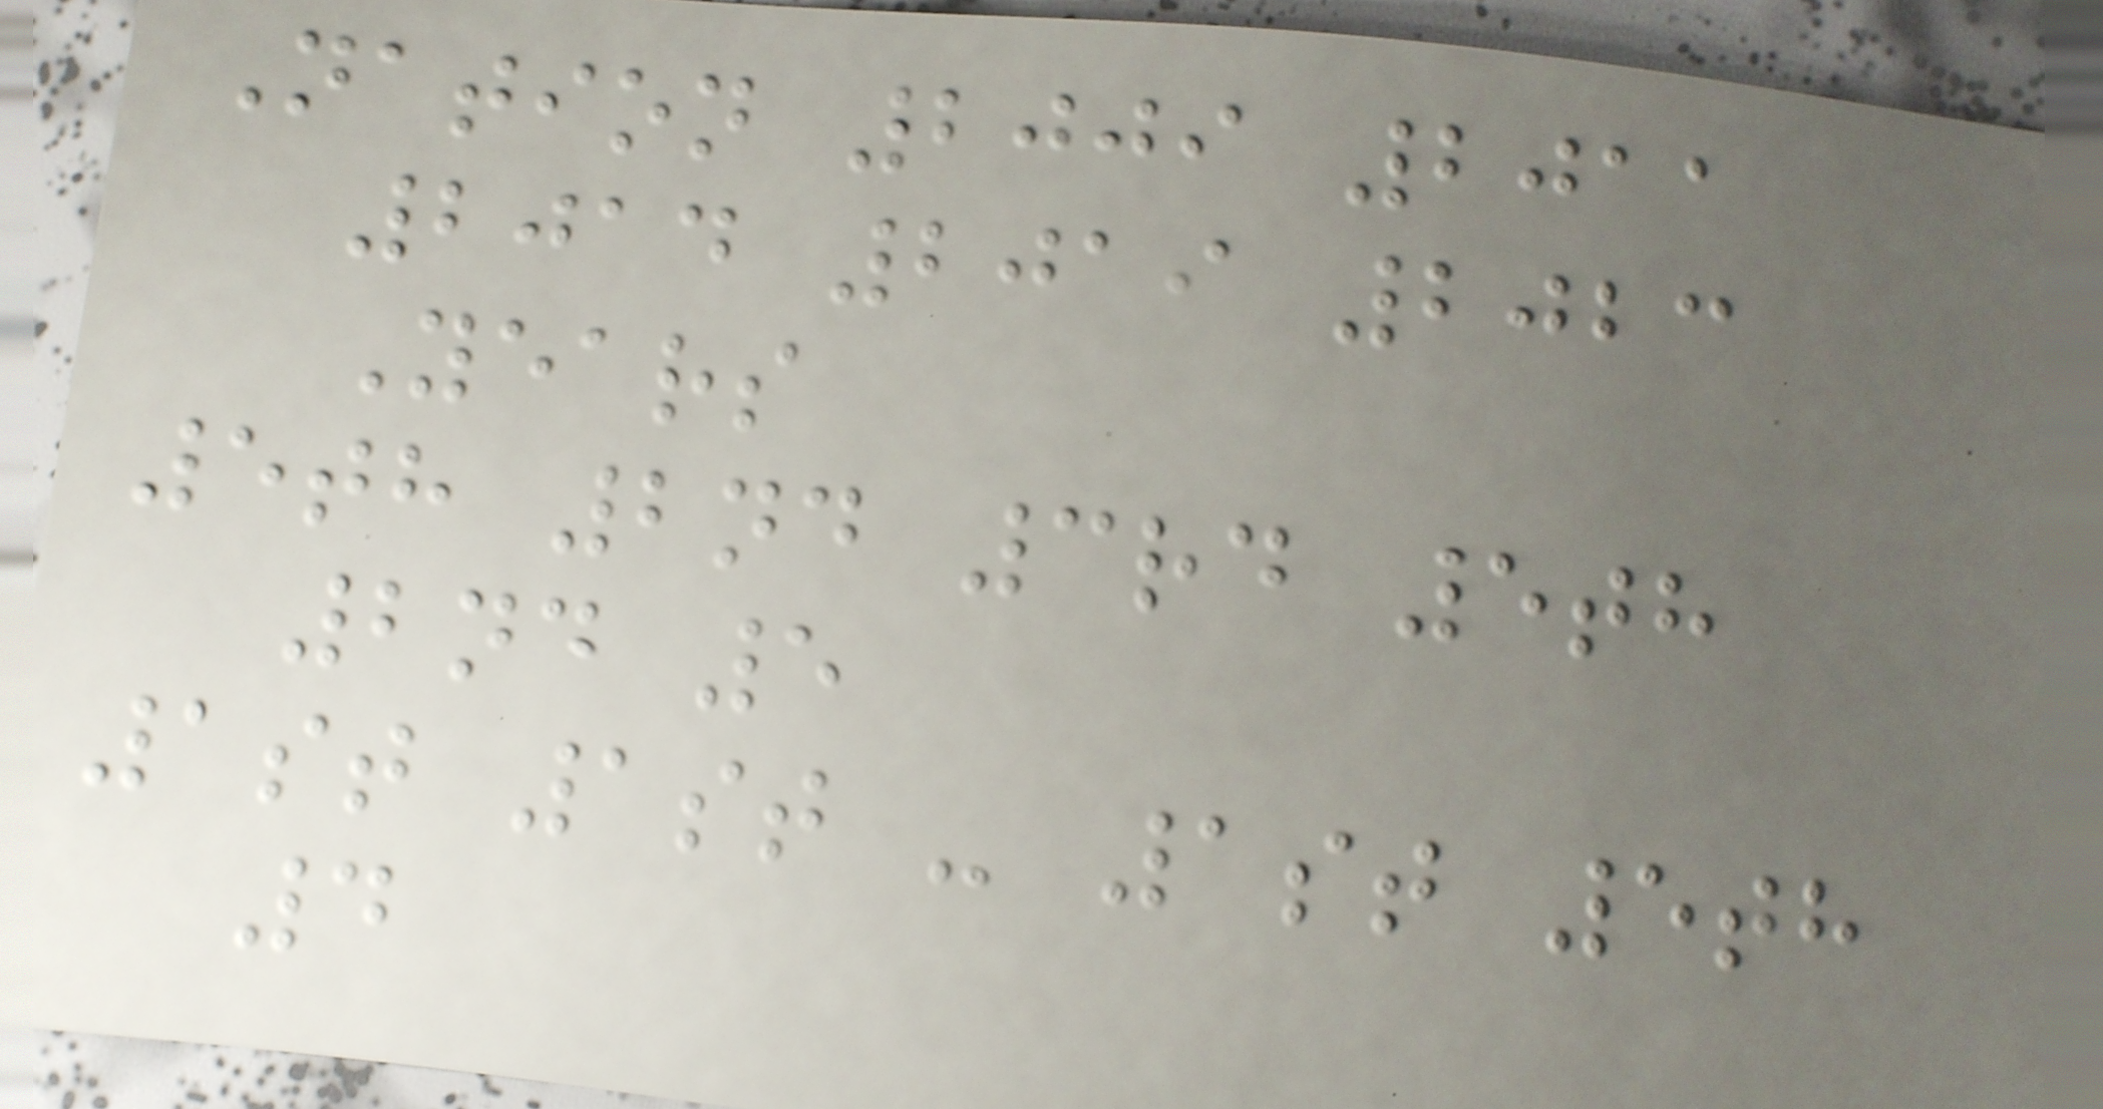Nation 2009 2011
2014 2019 2023
Years
5th 2nd 3rd 5th
2nd 5
1st 1st - 1st 5th
4
